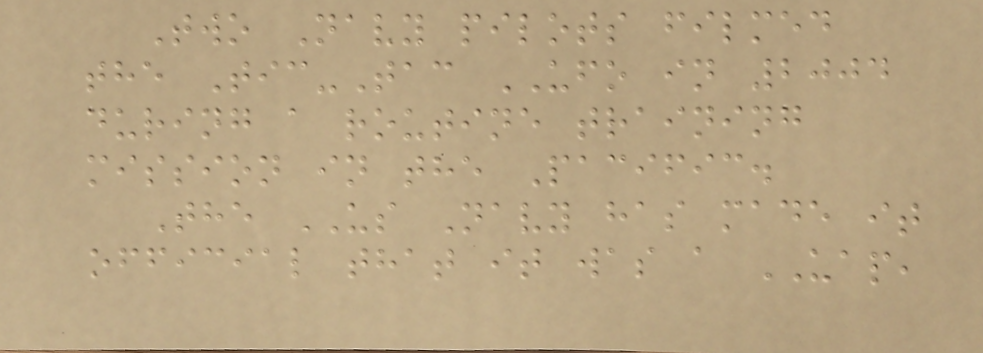Two Navy pilots filmed
the Tic-Tac UFO in 2004
during a routine training
mission in the Pacific.
The US Navy has made it
official that it was a UAP,
